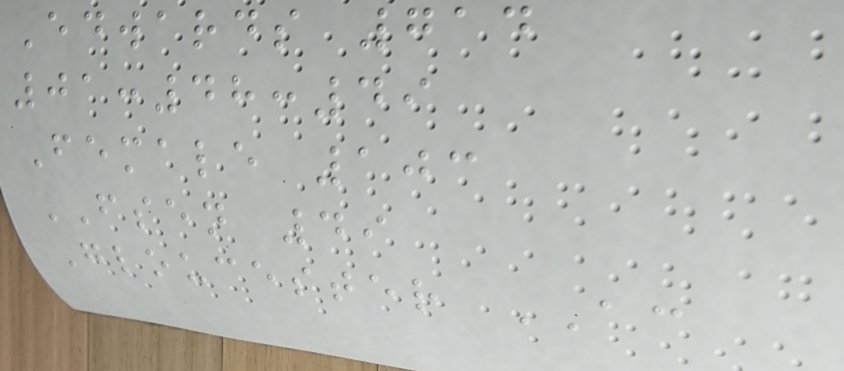Edwards 714
01:48:49
Female 103
FSEN 49
Gloucester AC
